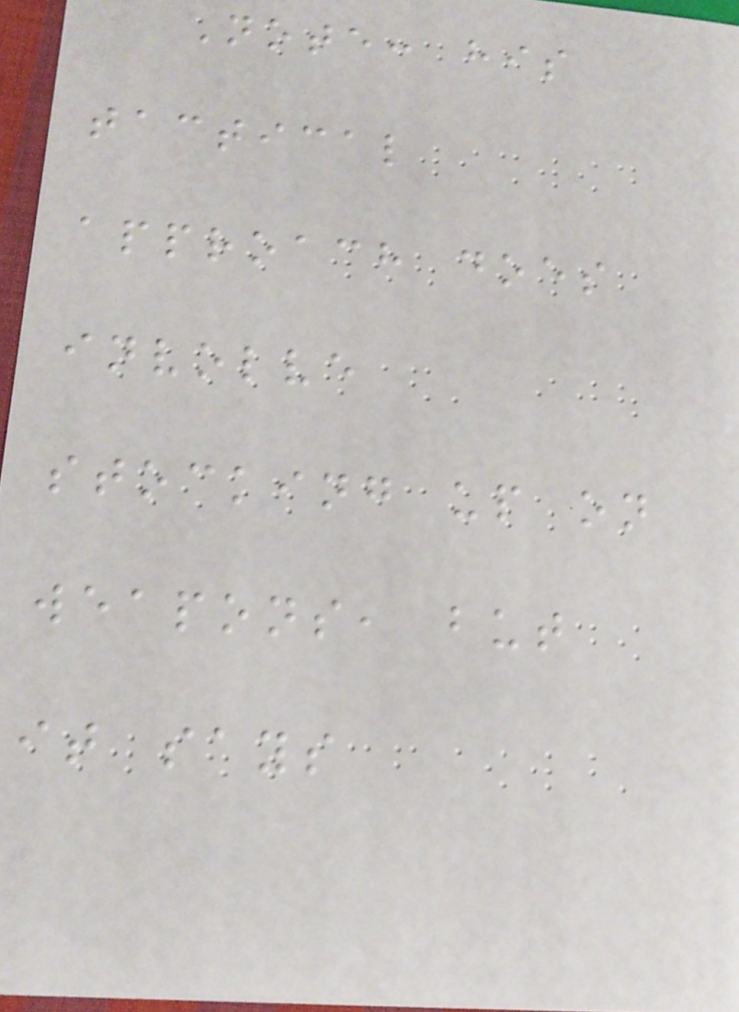Note: his
tactical
approach does
involve
stocking up on
weapons, but
it says
